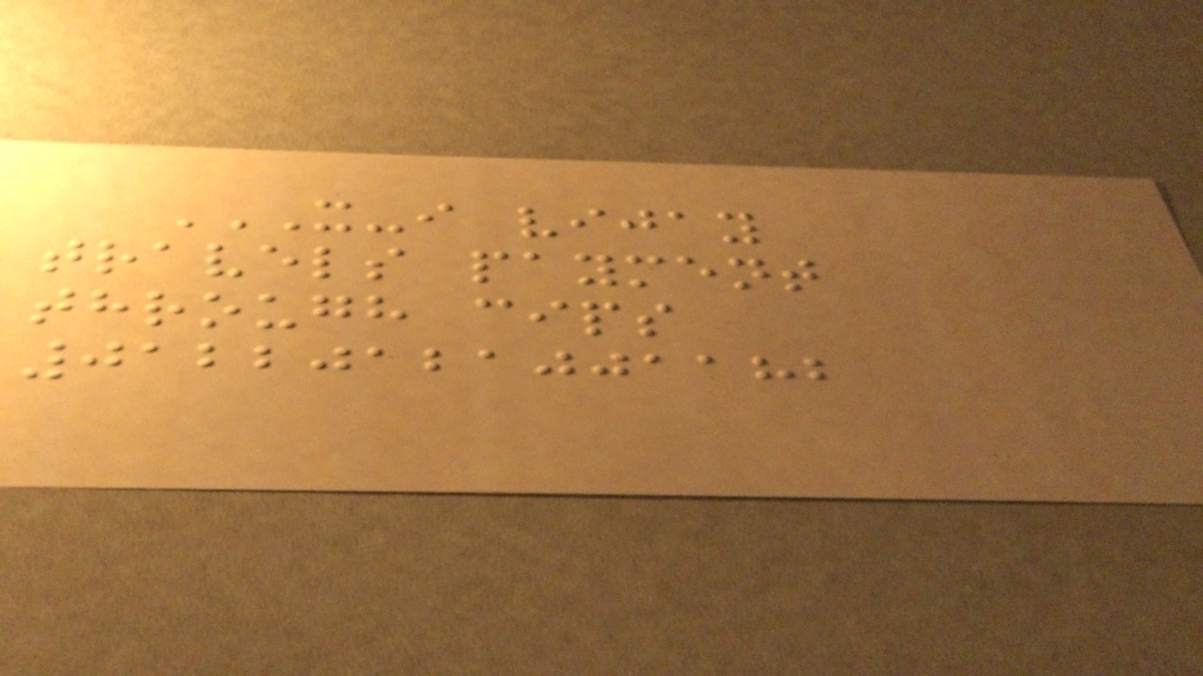X-I VIJAY
TRAVELS PAYMENT
THROUGH CIPS
01220121001182
